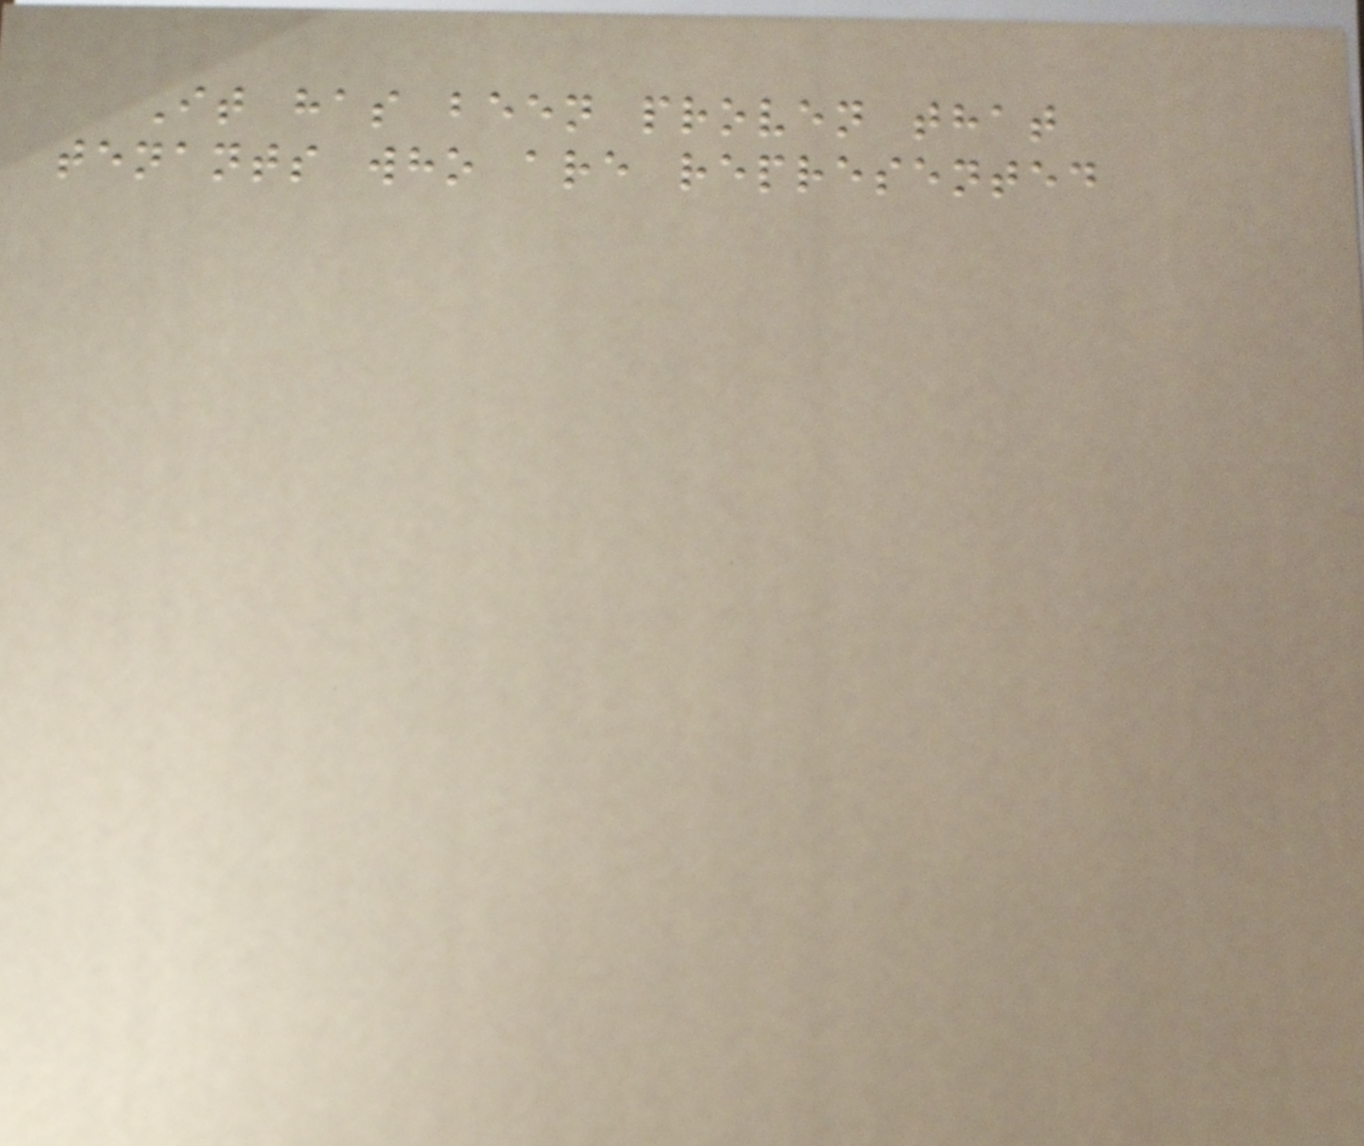It has been proven that
tenants who are represented
